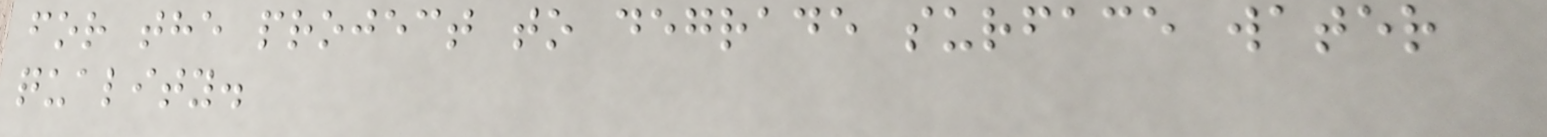for the project to degrade surface water
quality.
